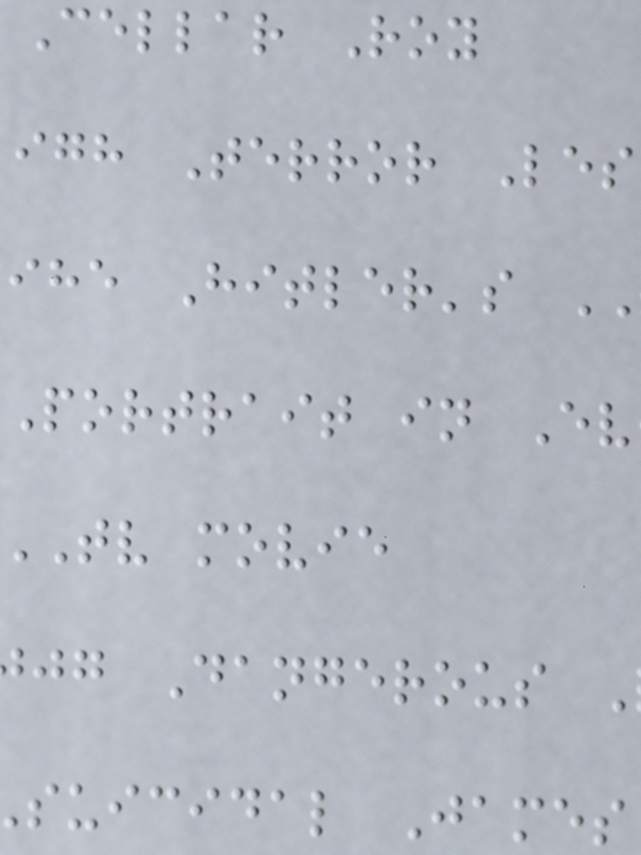Cellar Roy
igh Terror Les
ihe Hitler's
Portrait in Ev
tv movie
jg Dangerous
suicidal James
